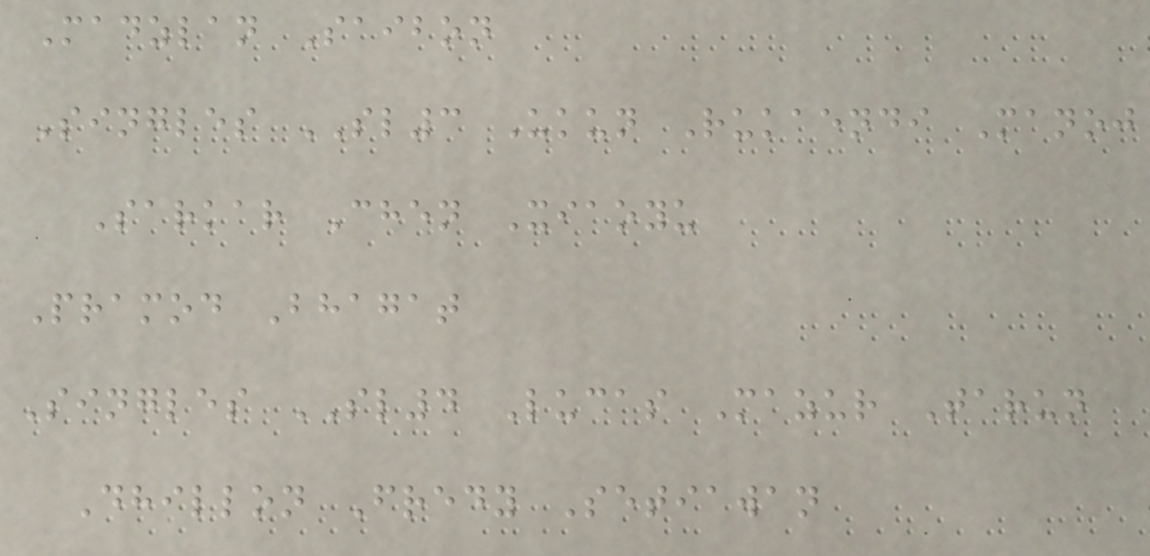Madzlan Saibon
Singles SL3 Ukun Rukaendi Manoj
Sarkar Chen Xiaoyu
Pramod Bhagat
Singles SL4 Lucas Mazur Tarun
Dhillon Fredy Setiawan
